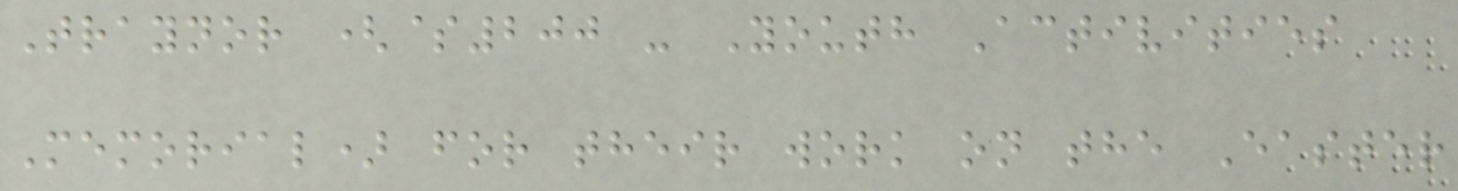Traynor ($200 - Youth Activities
Memorial) for their work on the Easter
